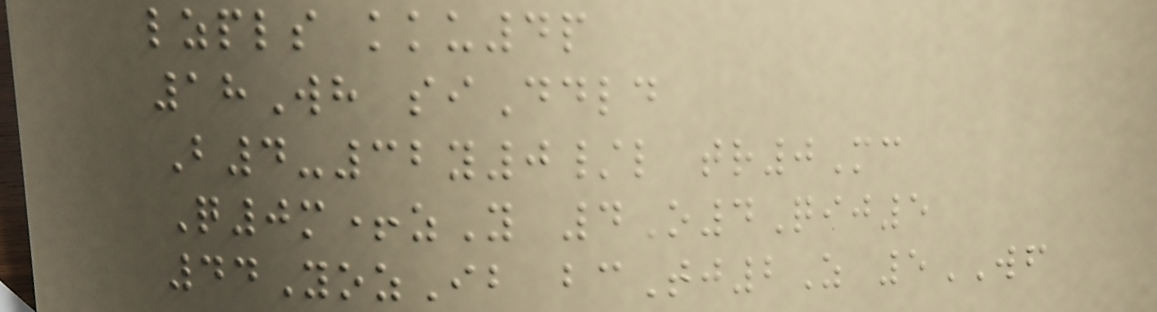lzpls kku4p
18Wh siDdld
B4-32y0/l tr0Mc
Q0m+zY 4O4Qij5
44YozIb bcTj2Z 5WF
